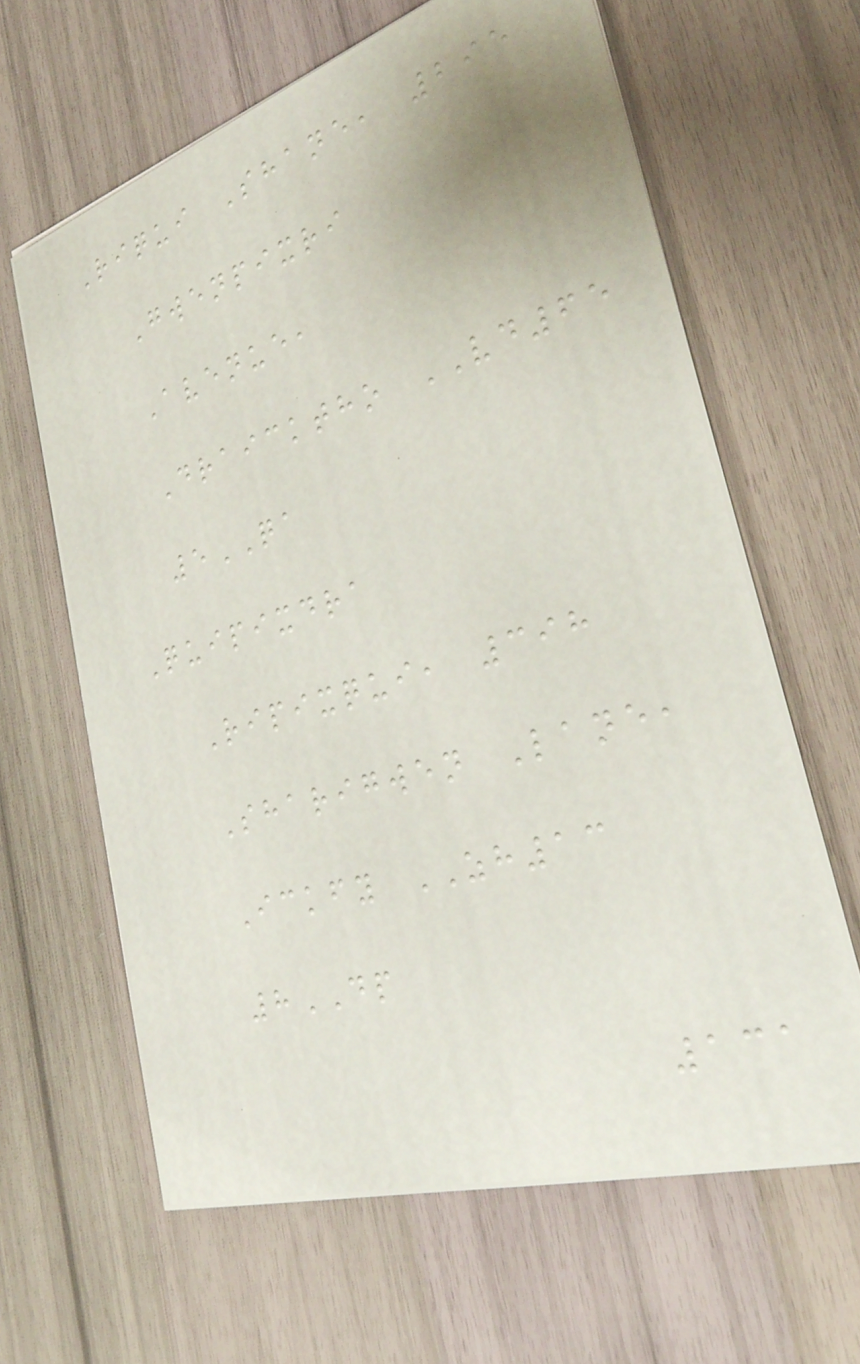Riqui Shane, 295
Gwenpixri
Avenue,
Draicktho VD65
5QA
Quipixdra
Ripixqui, 398
Sharigwen Lane,
Ickfy ZH13
8DP
131
